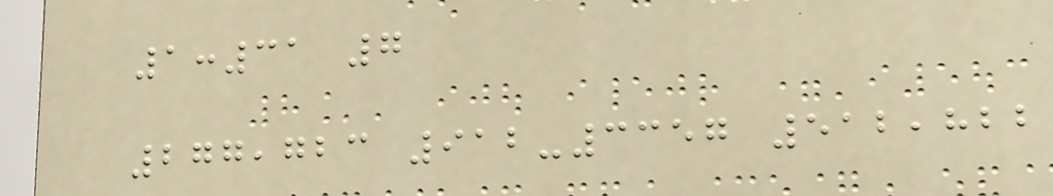1:31 7
277,723 912-3357 512,822
